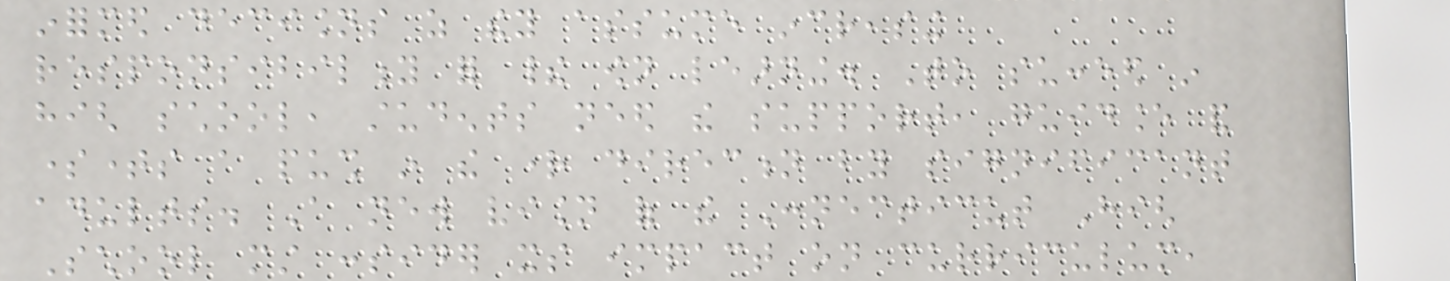informed decisions as they assume increasing
responsibility for their own learning. To succeed in
high school, students need the support, guidance and
sometimes a push in the right direction by significant
adults. A new vision of the Connecticut High
School must consider its impact on curriculum,
